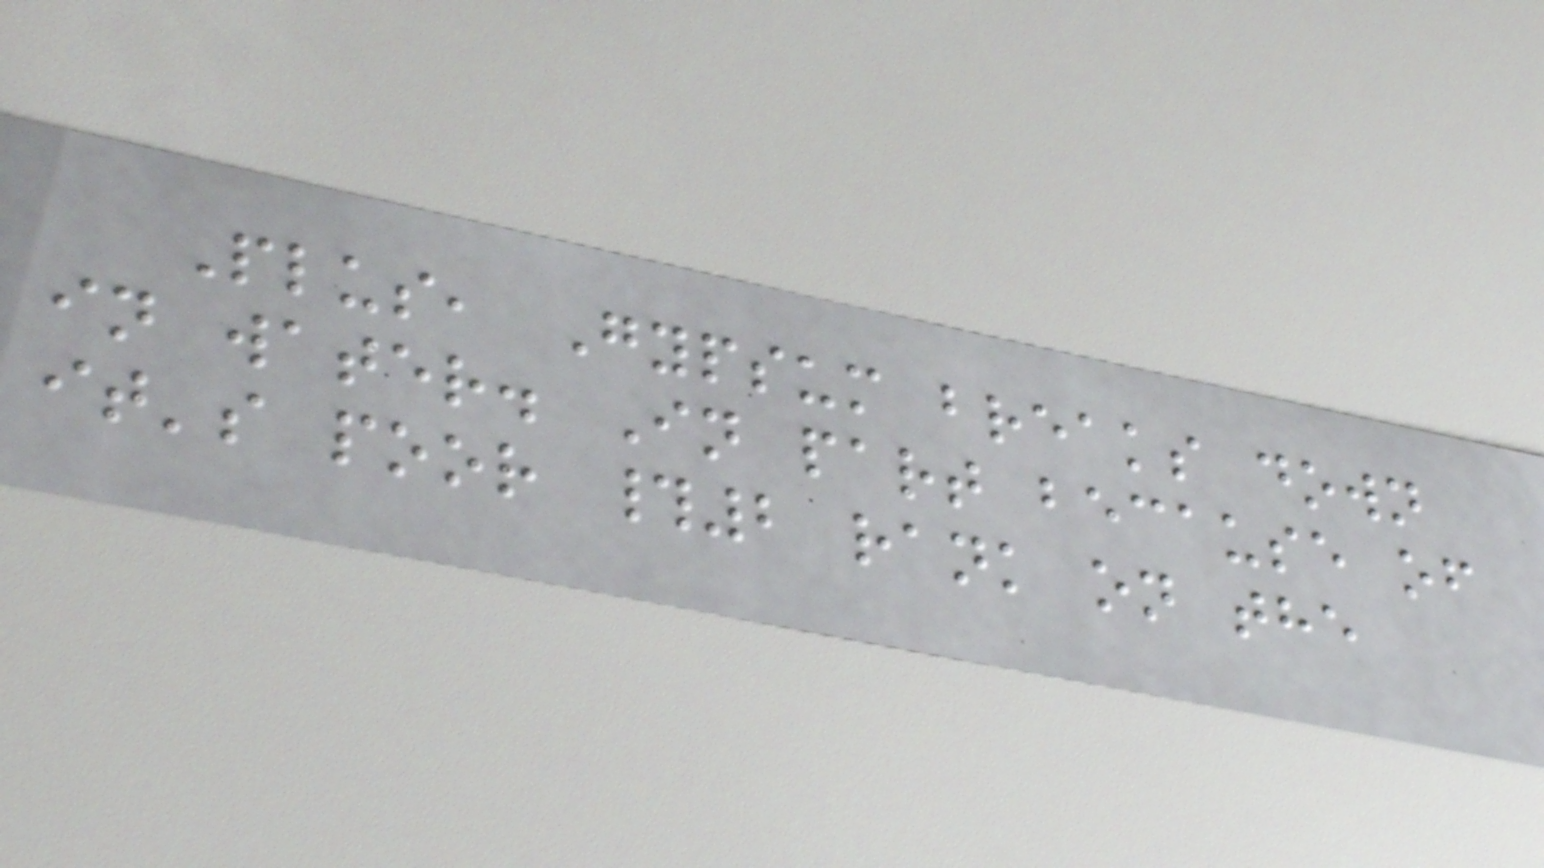Plus, Gypsum breaks down
in water. In part because of
it's poor #2 rank on the
